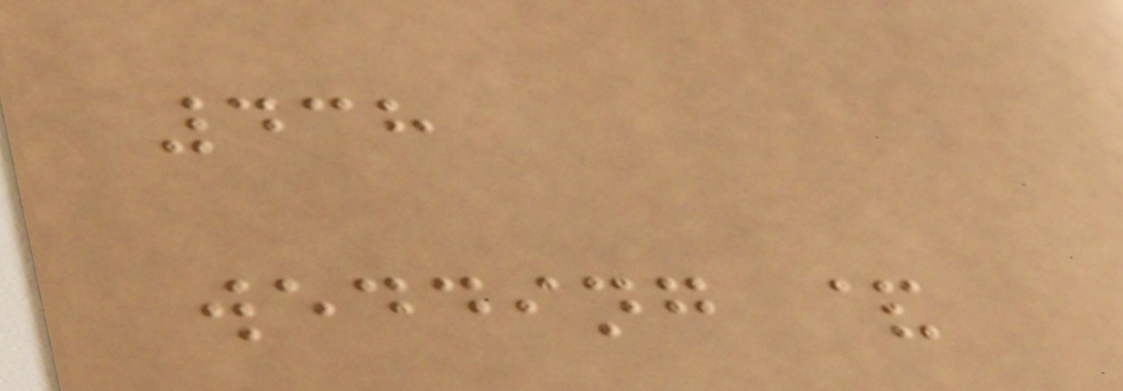438
wedding &
